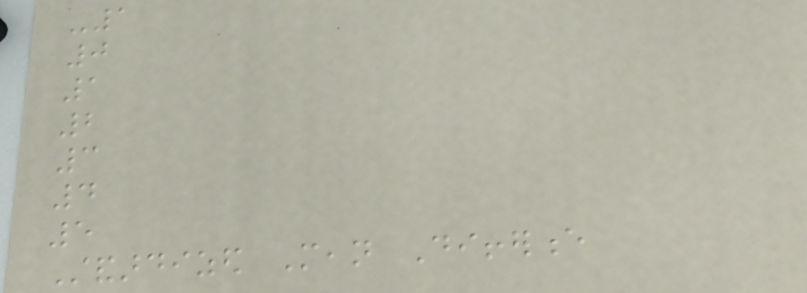-1
0
1
2
3
4
5
Standardized Mean Difference
